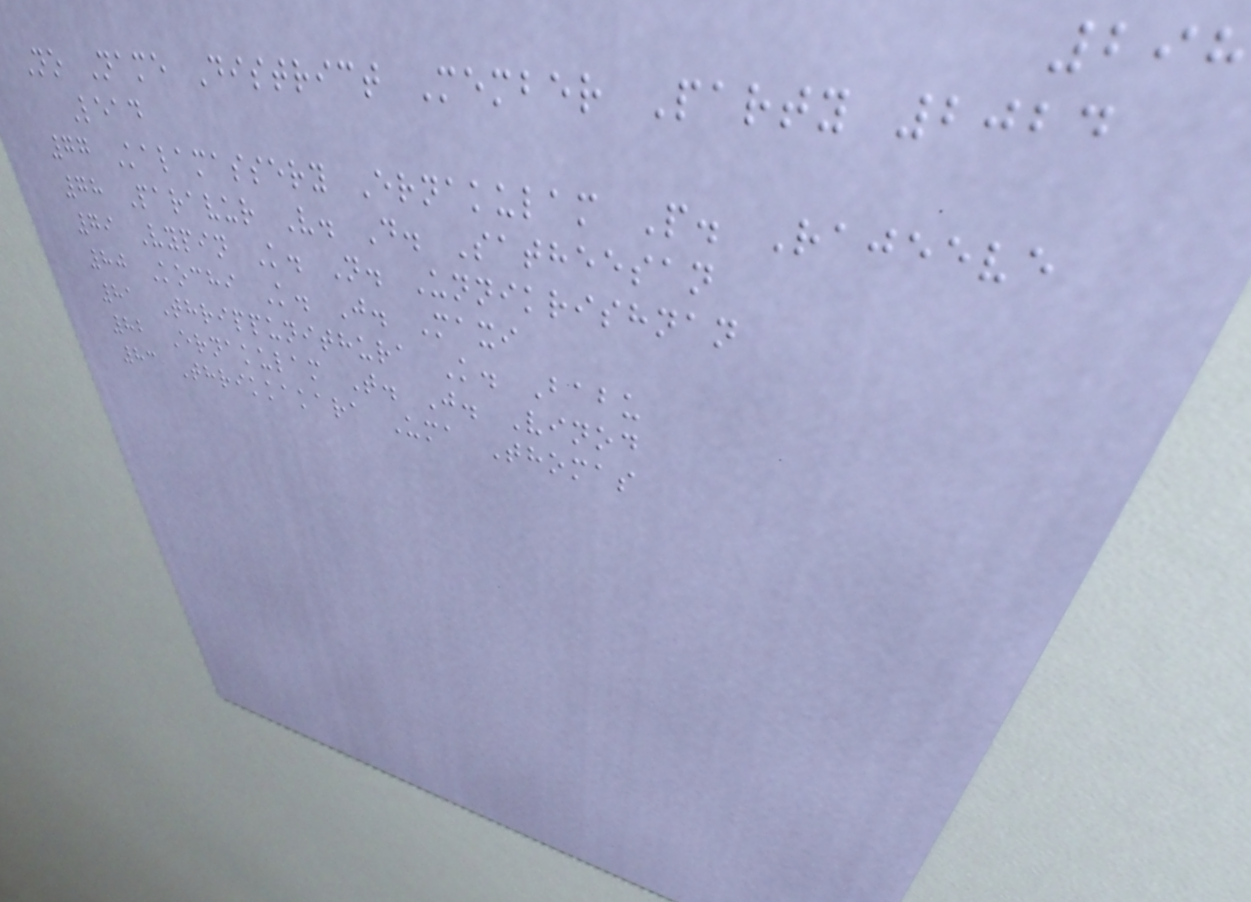298
No Name District Member Party 2024
Lead
77 Kalamassery Ernakulam P. Rajeeve
78 Paravur V. D. Satheesan
79 Vypin K. N. Unnikrishnan
80 Kochi K. J. Maxi
81 Thrippunithura K. Babu
82 Ernakulam T. J. Vinod
83 Thrikkakara Uma Thomas
